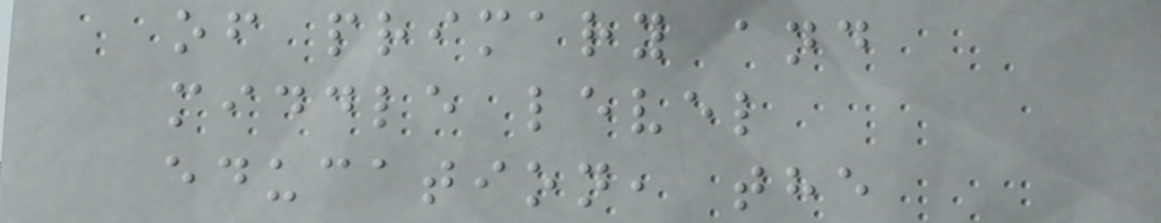of primary and
middle level
education, the
